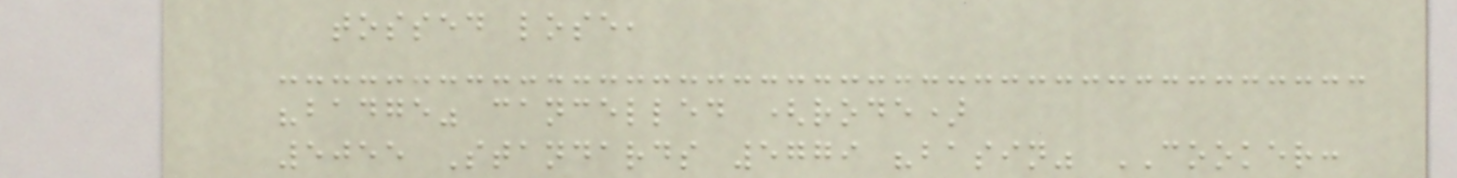tossed lose,
"badge" cancelled (rode)
5055 Standards 5779 "basin" COOKER:
